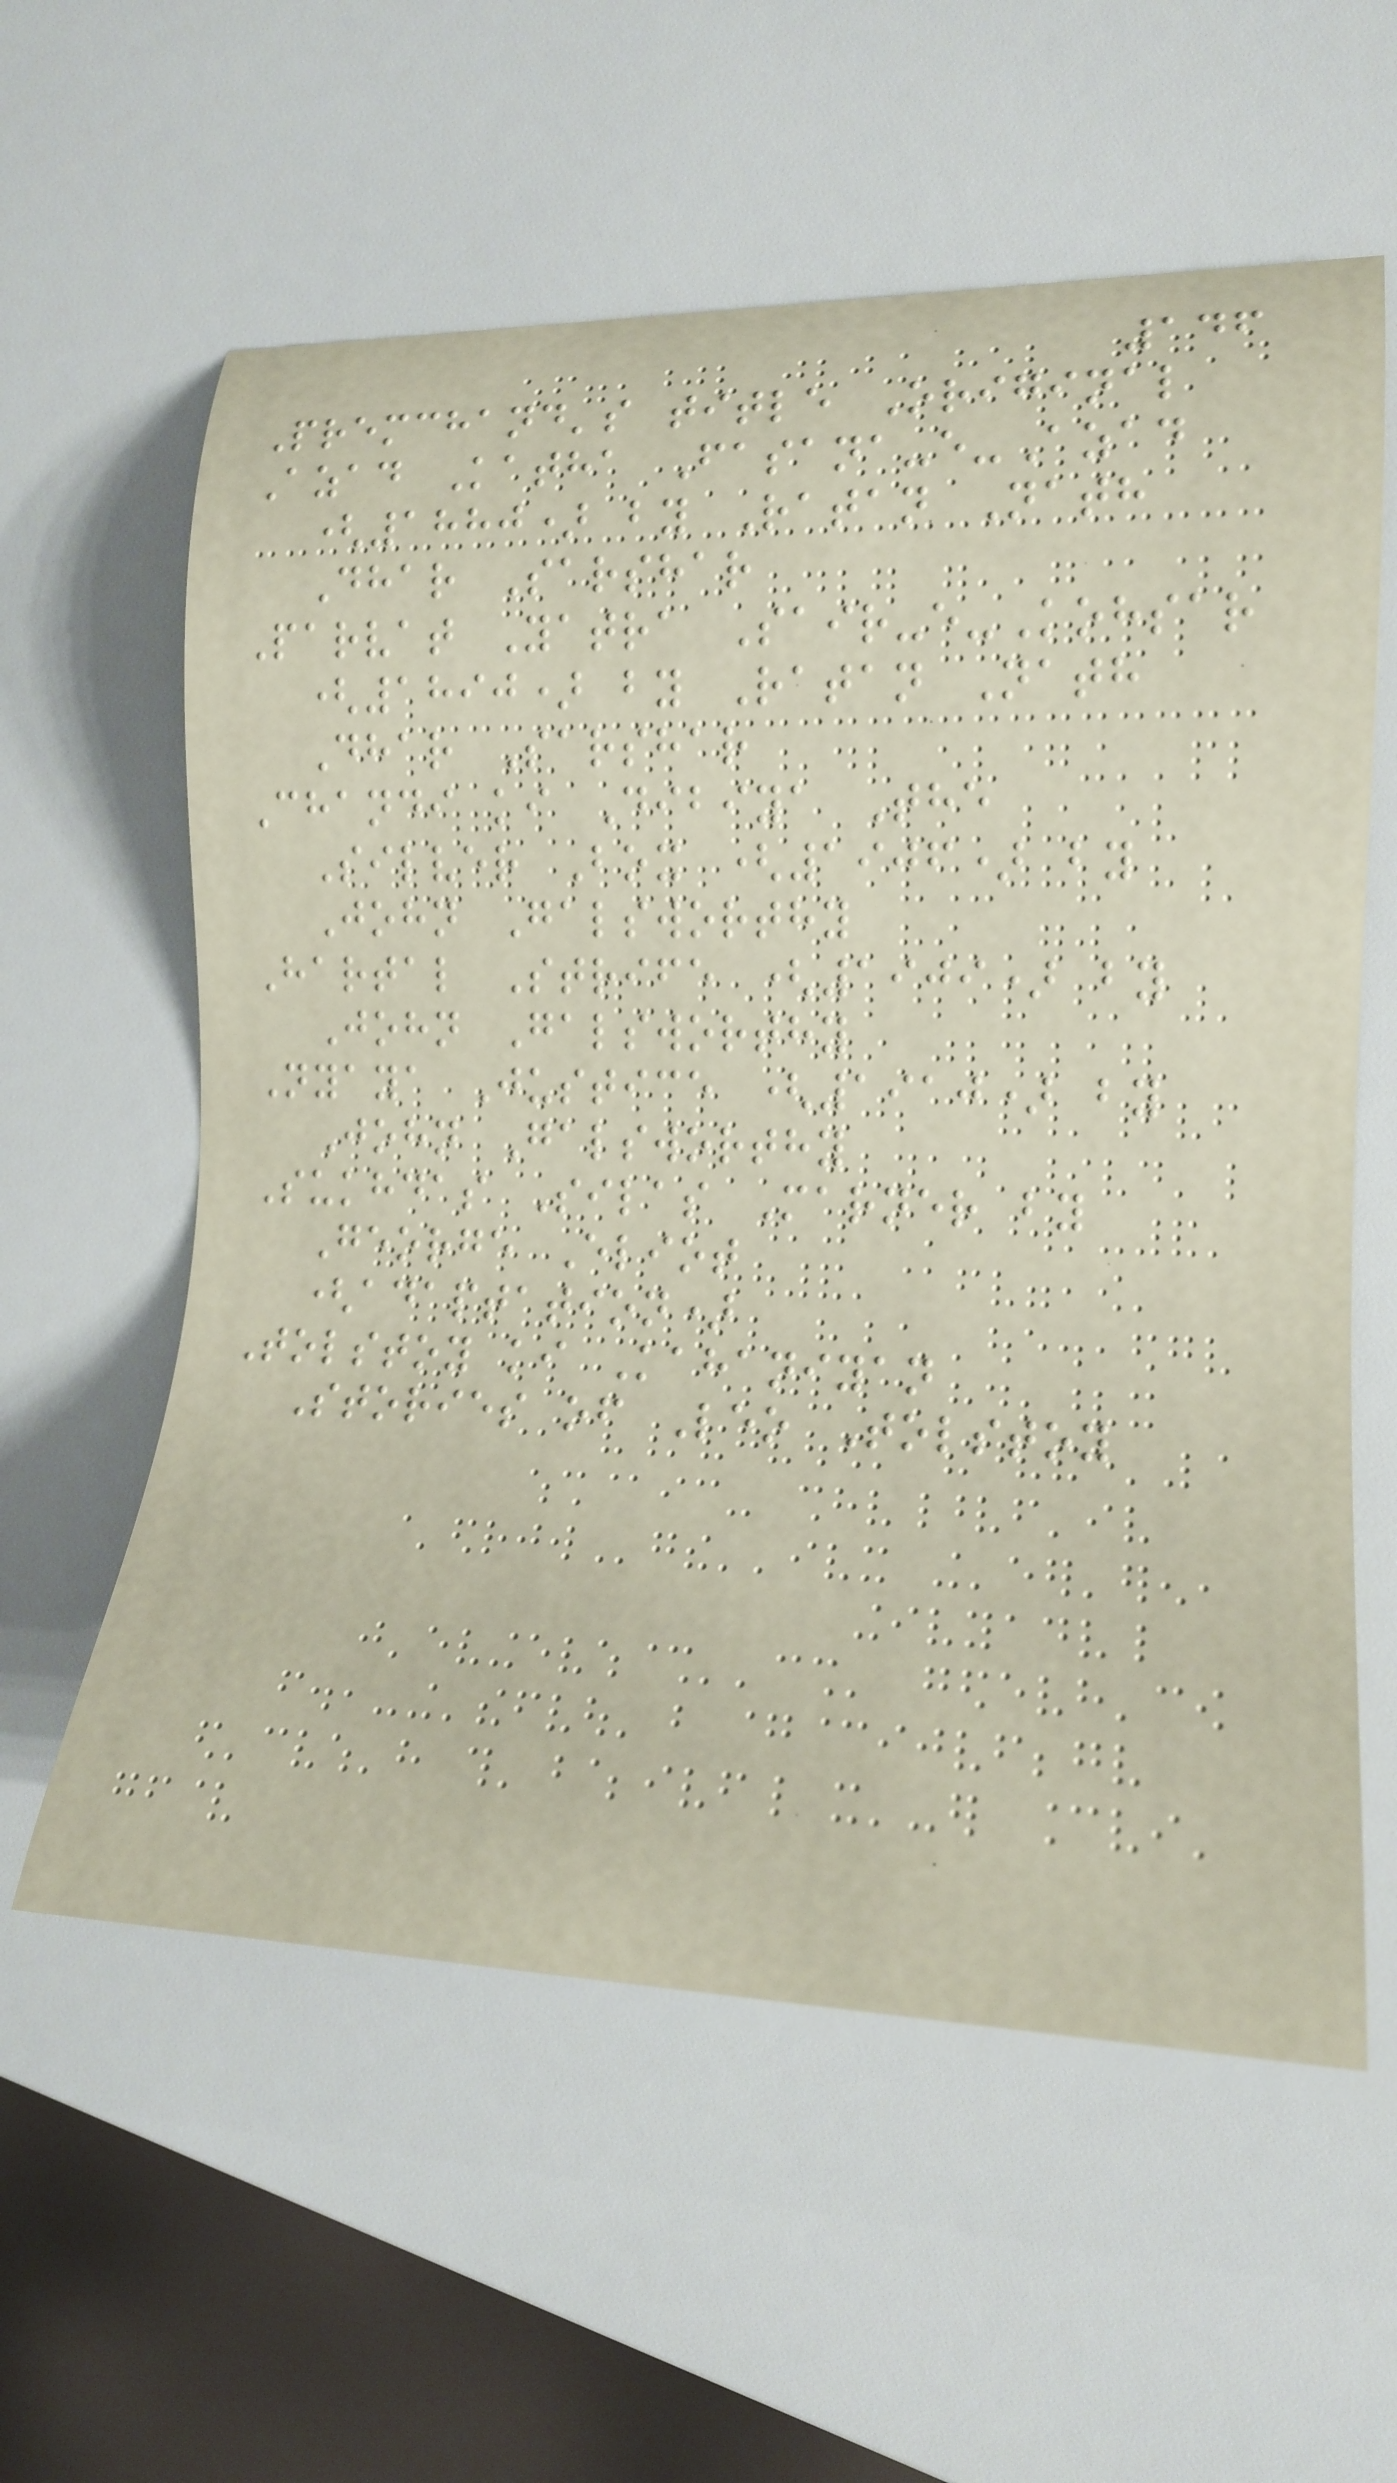146
Premchand's title Original
Azad Katha Fasana-e-Azad
(1880) by Ratan Nath
Dhar Sarshar
Parvat Yatra Sair-e-Kohsar
(1890) by Ratan Nath
Dhar Sarshar
Chandi ki Dibiya The
Silver Box (1906) by
John Galsworthy
Hartal Strife (1909) by
John Galsworthy
Nyaya Justice (1910) by
John Galsworthy
Sukhdas Silas Marner by
George Eliot
(adaptation)
Tolstoy ki Kahaniyan
Stories of Leo Tolstoy
